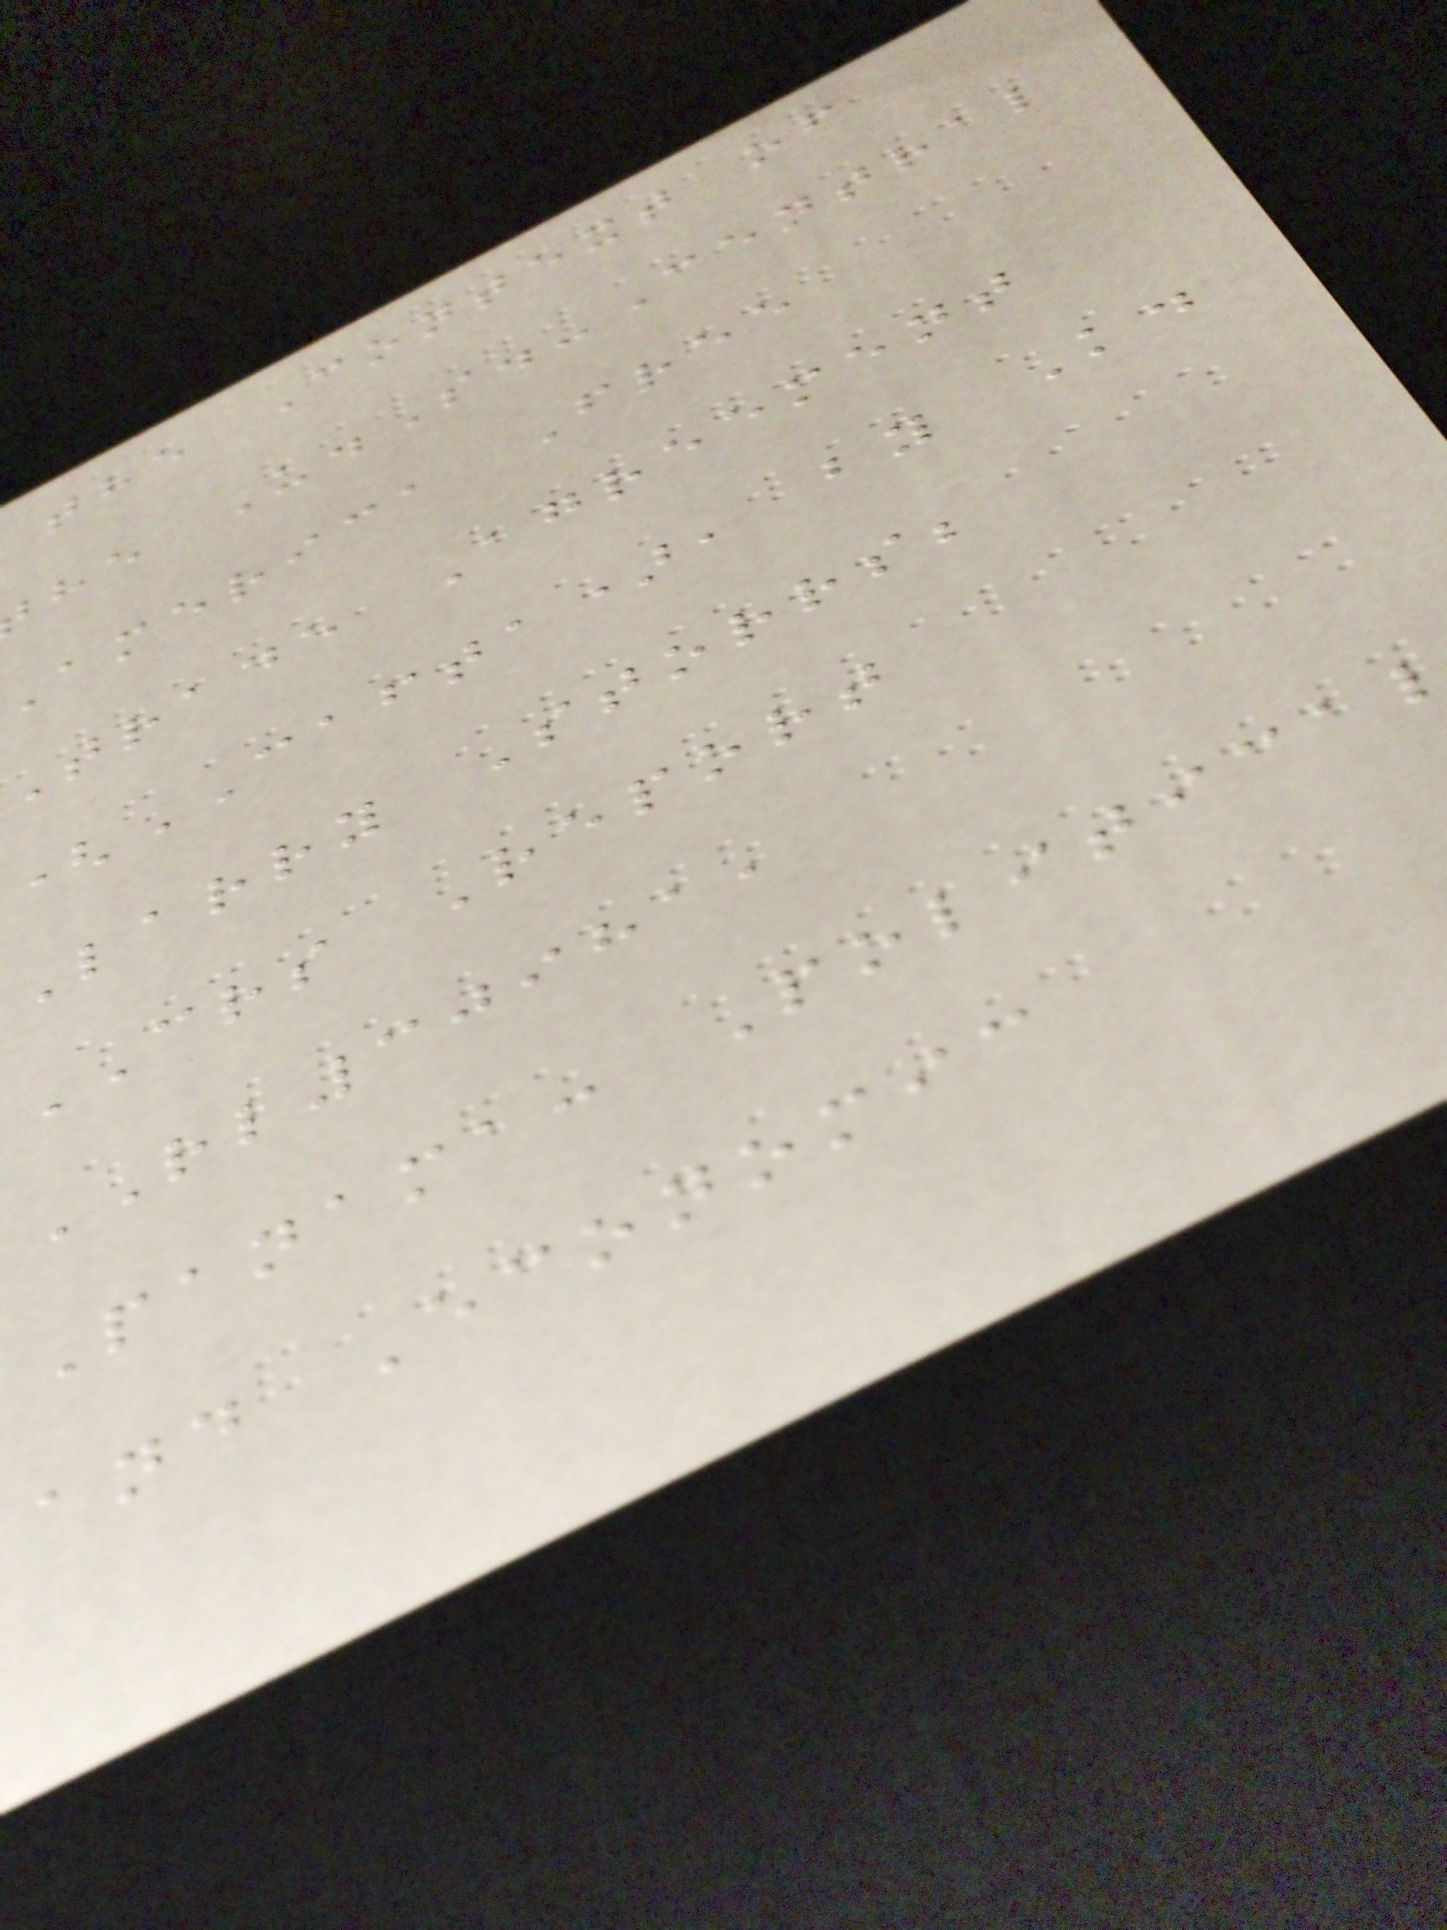the Context of
he U.S.-Central
america Free
Trade Agreement
(CAFTA), by K.
Larry Storrs;
CRS Report
RL30981,
Panama: Politica
and Economic
